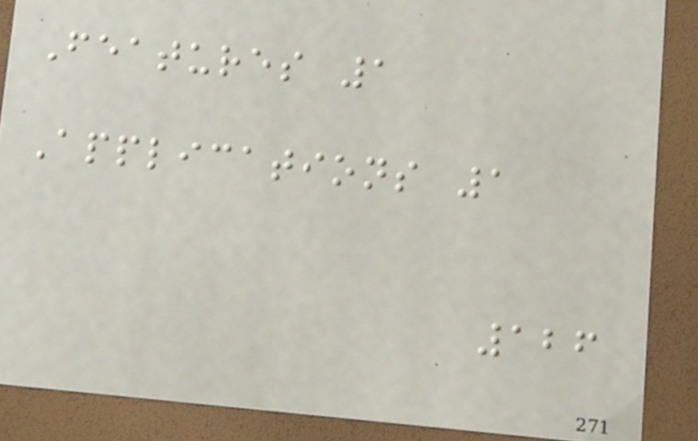Features 1
Applications 1
126
